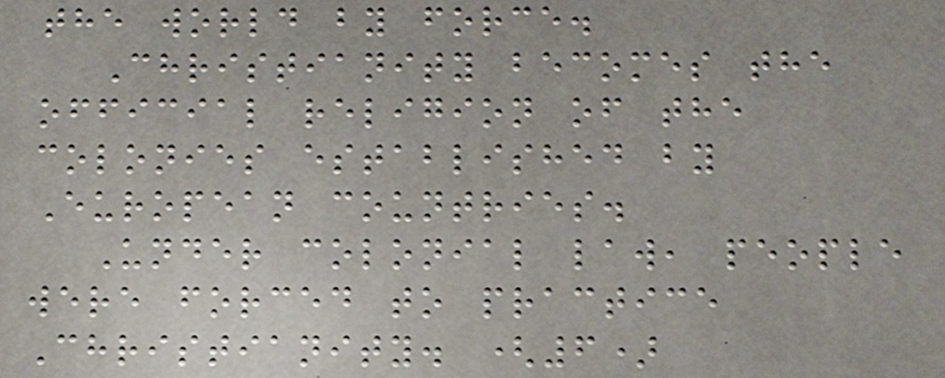the world by force.
Christianity becomes the
official religion of the
colonies established by
European countries.
Under colonial law, people
were forced to practice
Christianity. (6)
